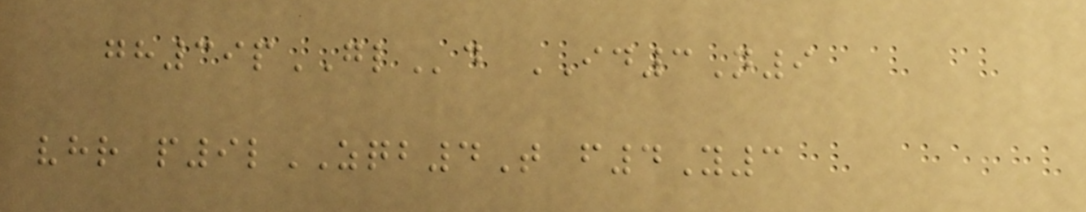gh39pGLd ID3N9
vhr p9lZQB4T f4Y3
